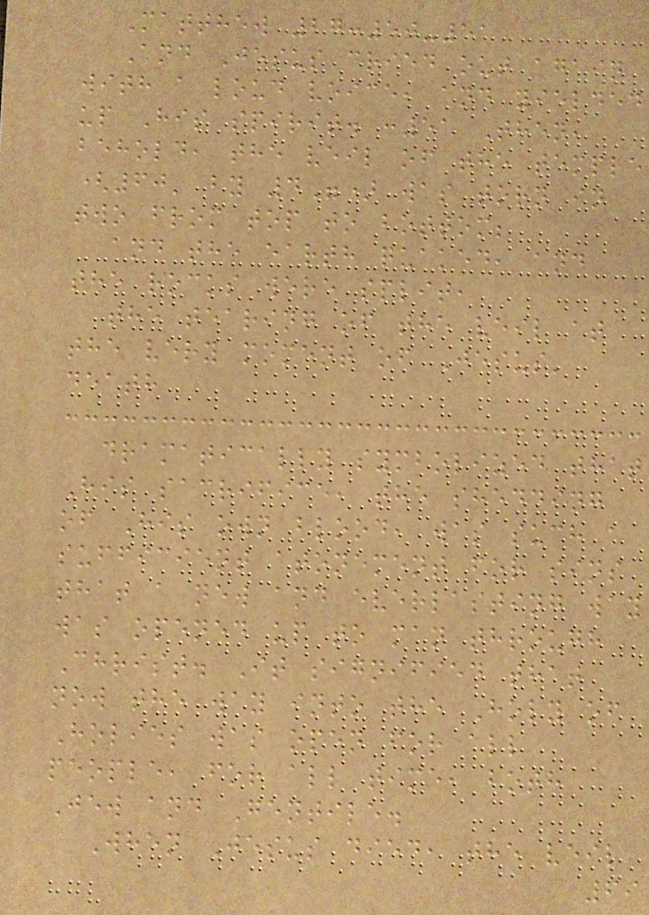Matthew 27:50-51
And Jesus cried out again
with a loud voice, and yielded
up His spirit. :51 Then,
behold, the veil of the temple
(60' by 4") was torn in
two from top to bottom;
and the earth quaked, and
the rocks were split,
the tearing of the veil at
the very moment of Jesus'
death
dramatically symbolized that
His sacrifice, the shedding
of His own blood, was such a
sufficient atonement for sins
that a new and everlasting way
was opened up to man through
Christ. It signified that
now the way into the Holy of
Holies was open for all
people, for all time, both
Jew and Gentile.
When Jesus died, the veil
69
